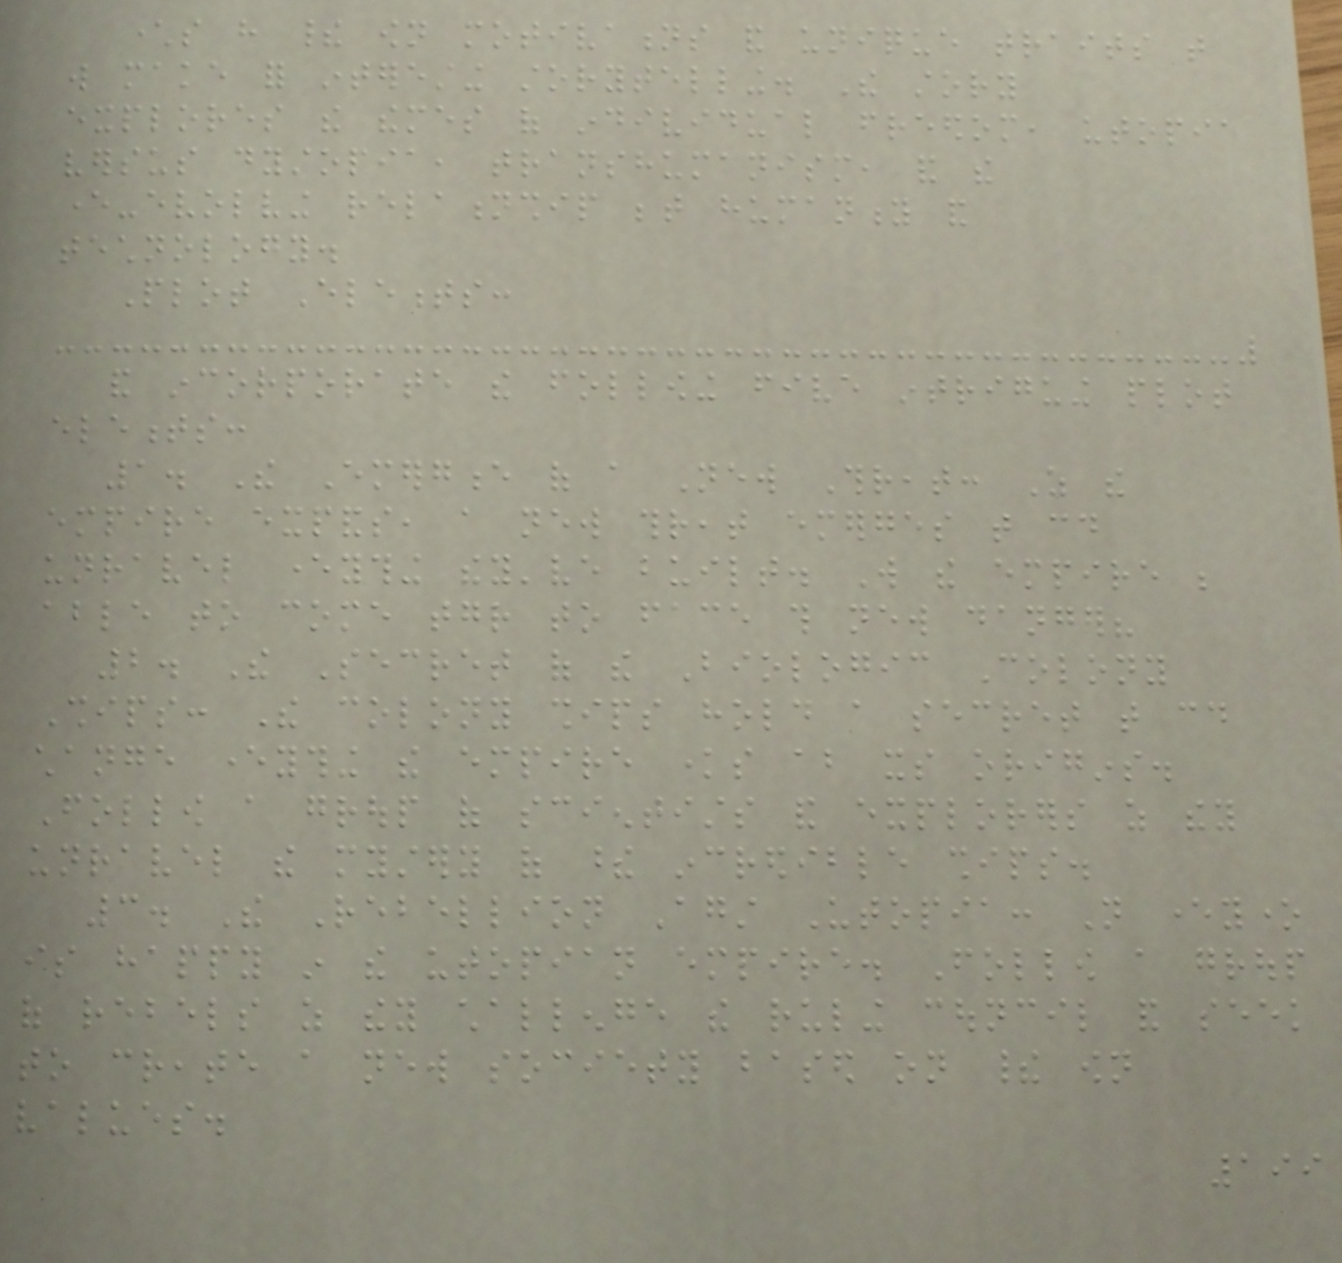characters have their own motivations and unique traits that
will make for interesting storytelling. The story
explores the themes of individual freedom, utopia
versus dystopia, transhumanism, and the
ever-evolving relationship between humanity and
technology.
Plot Elements:
and incorporate the following five intriguing plot
elements:
1. The Emergence of a New Threat: As the
empire expands, a new threat emerges that could
unravel everything they've built. Will the empire be
able to come together to face this new danger?
2. The Secret of the Biologic Colony
Ships: The colony ships hold a secret that could
change everything the empire knows about its origins.
Follow a group of scientists and explorers as they
unravel the mystery of these incredible ships.
3. The Rebellion Against Utopia: Not everyone
is happy in the utopian empire. Follow a group
of rebels as they challenge the ruling council and seek
to create a new society based on their own
values.
199
